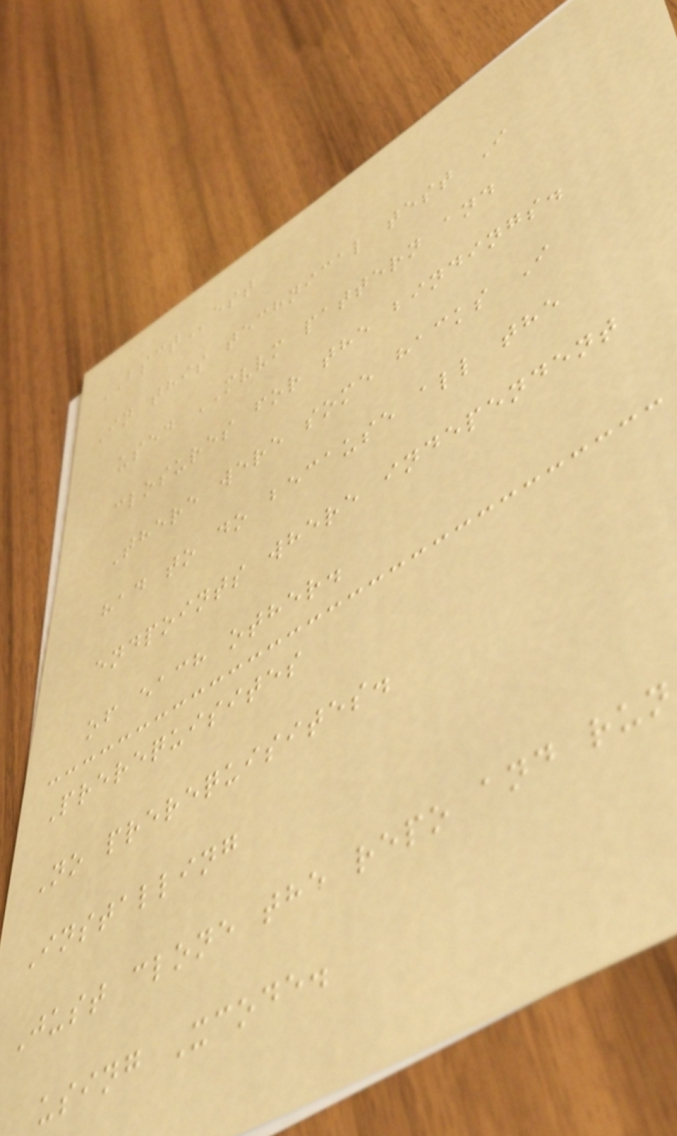BSCTest
In this technical test I
used MVVM pattern and
closures for the bindings.
There were some hacks I
had to do because all the
endpoints where independent
of each other.
Prerequisites
No prerequisites.
Installing
Just clone the repo and run
using Xcode.
